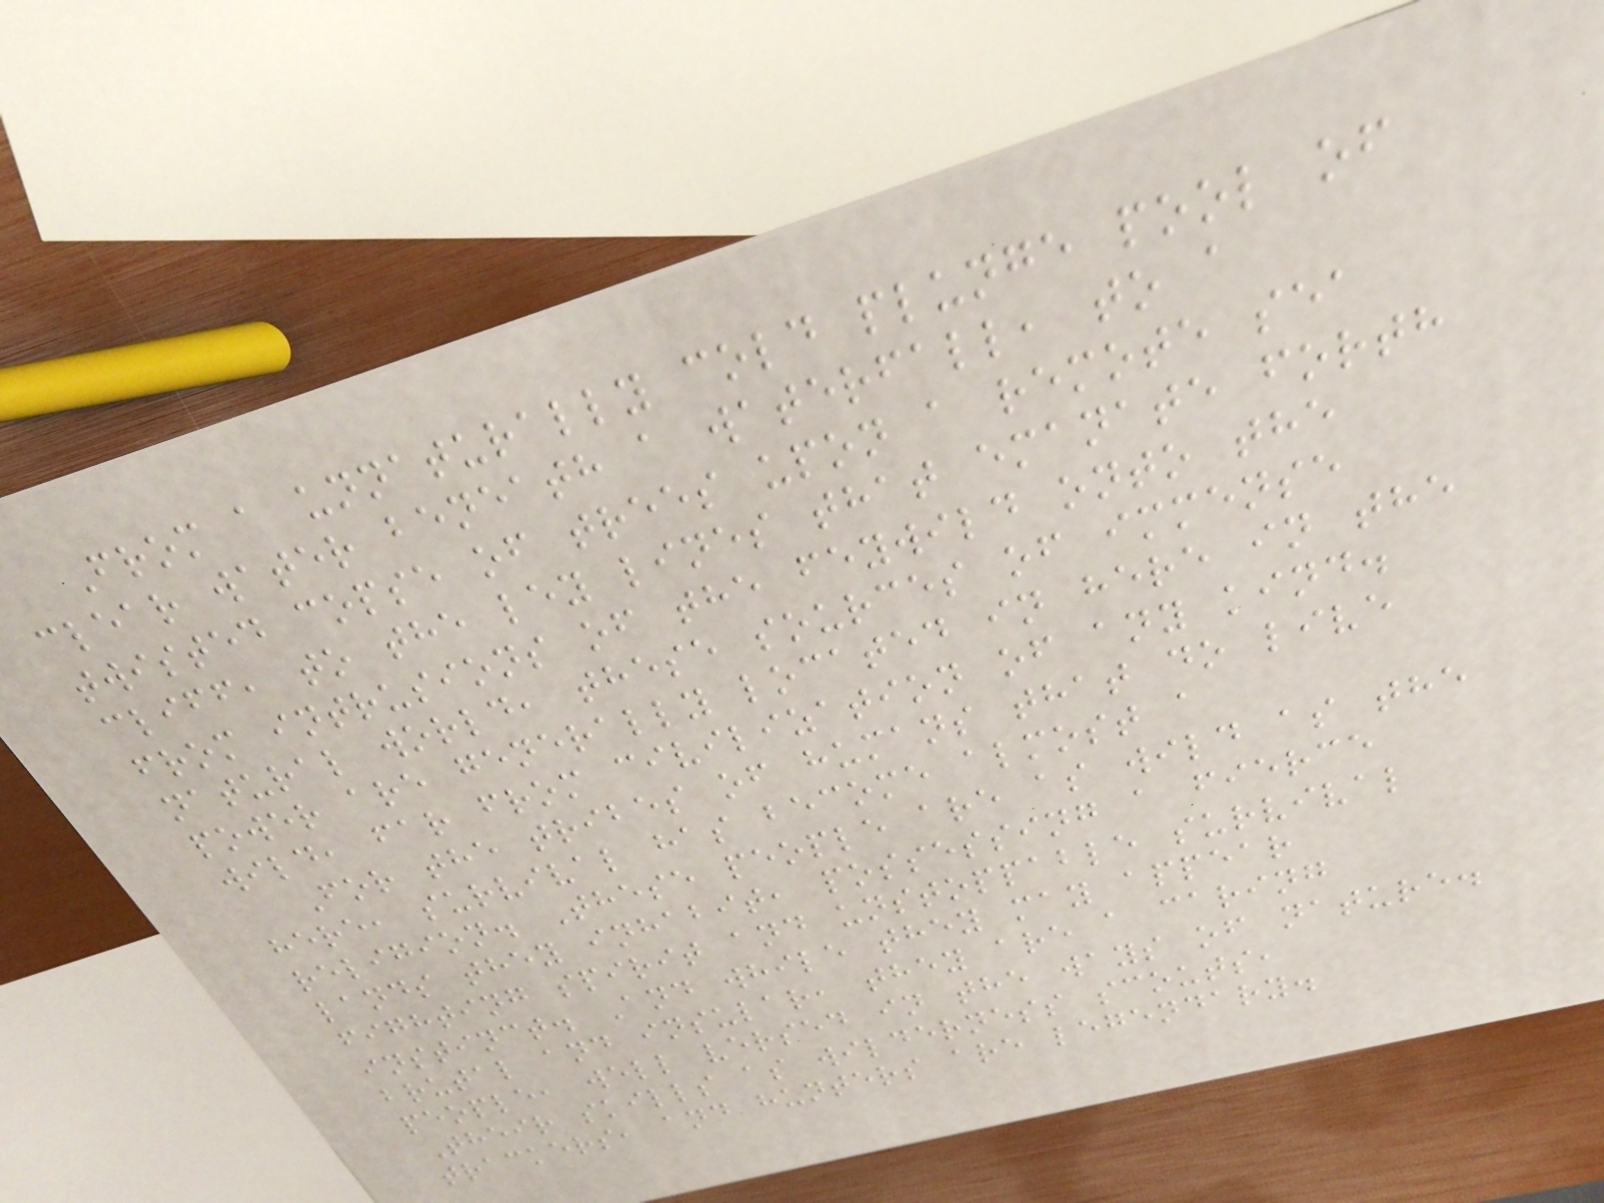From a unnaturally cold plunge pool of
clear water beneath a waterfall, to a
twisted copse of trees upon a remote sea
cliff, to the ley lines that emanate forth
from intrusions of the feywild onto the
natural world, these sources of immense
power are generally located in here in the
wild, far from civilization of any kind.
For the tribes of humans that do live
here, survival has become almost a
religion. These people are as wild as the
lands they inhabit, possessing a fierce
fighting spirit and unstoppable survival
instinct. And while they may appear
brutal and insular, they are a caring
people, well versed in the ways of nature.
Their skills as wilderness scouts,
trackers, and hunters are legendary.
